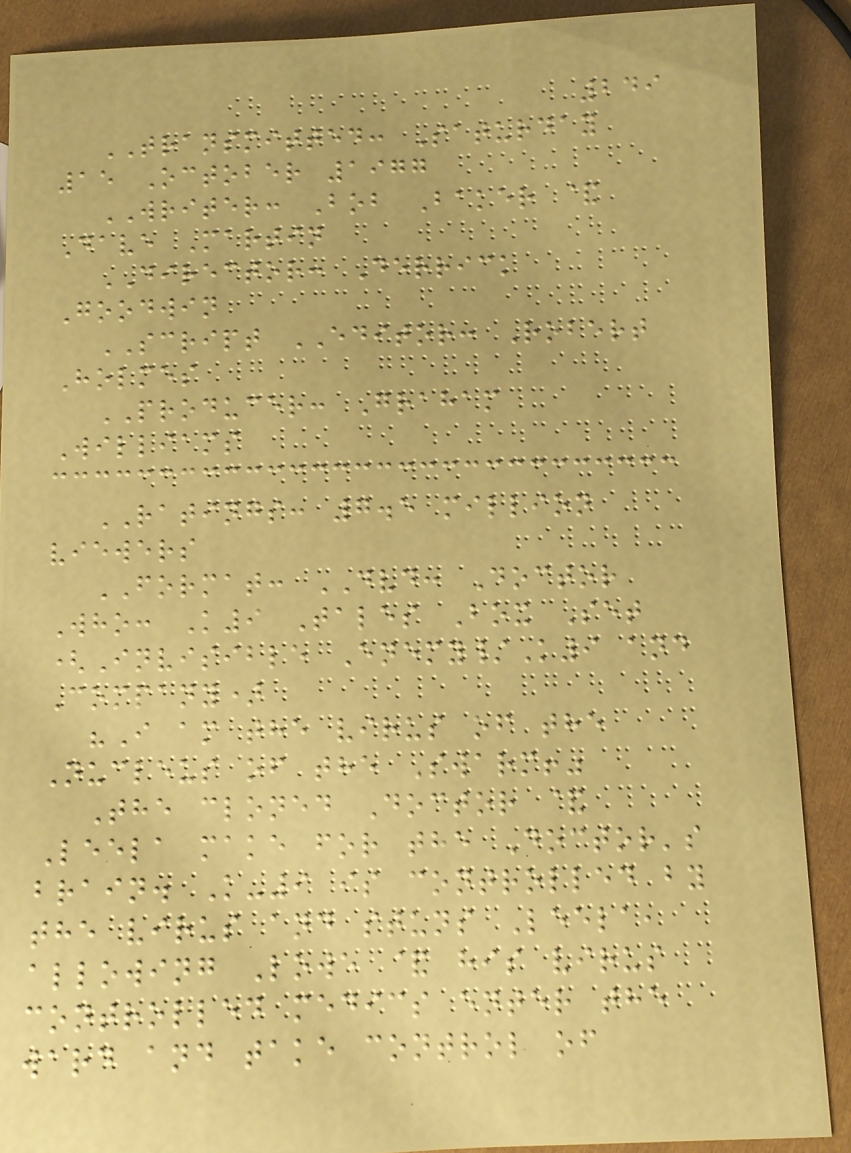249
TRANSMITTED: Saturday
15 October 1977
WRITER: Bob Baker &
Dave Martin
DIRECTOR: Derrick
Goodwin
SCRIPT EDITOR: Robert
Holmes
PRODUCER: Graham
Williams
RATINGS: 7.5 million
viewers
FORMAT: DVD: Doctor
Who: K9 Tales Box Set
(Invisible Enemy/K9 and
Company)
"I am the virus of the
Nucleus of the Swarm!"
The cloned Doctor &
Leela make for the Doctor's
brain. K-9 is controlled by
the virus and stuns Leela,
allowing Lowe & his virus
controlled medics enter the
ward and take control of
